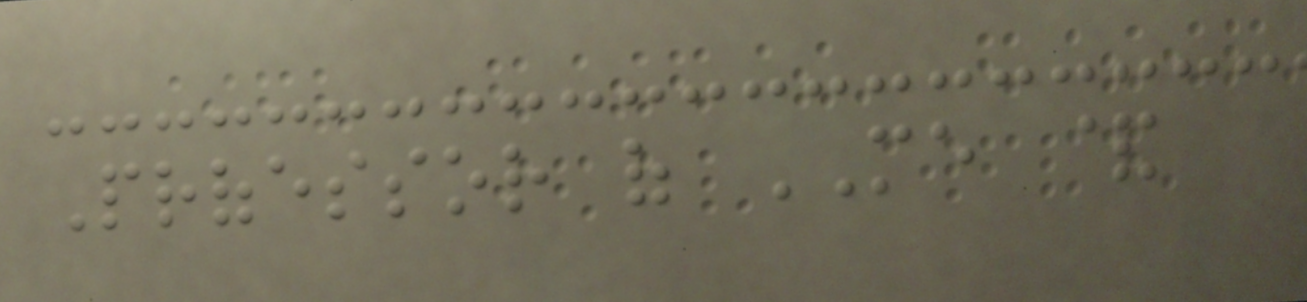Professor of ME &
